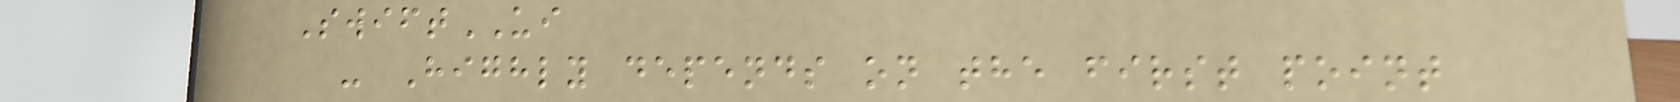SwiftUI
- Highly depends on the first point
